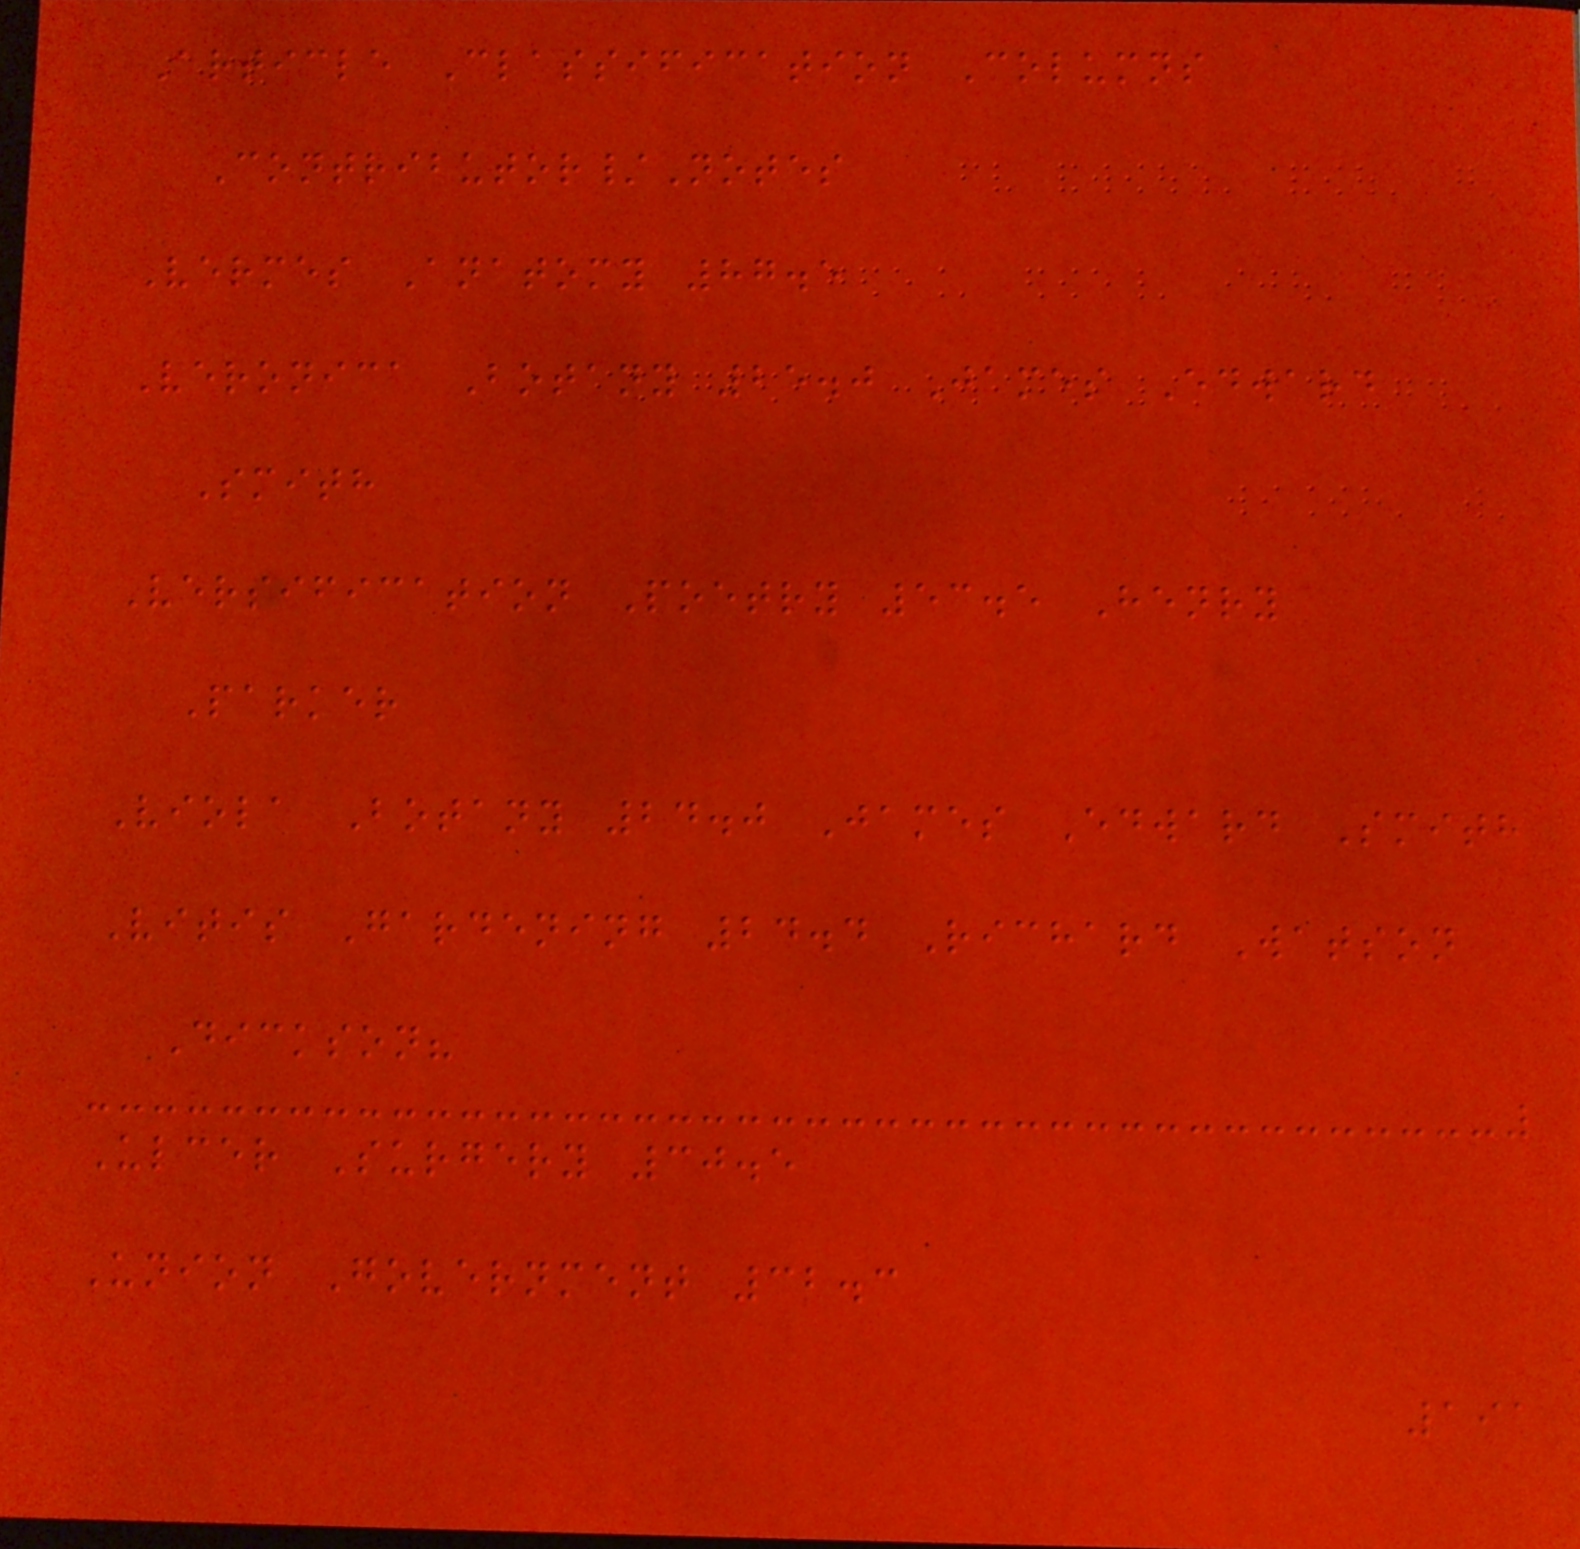Article Classification Columns
Contributor/Notes
Vermes Anatomy 87.5
Veronica Botany 25.0 James Edward
Smith
Versification Poetry 53.5 Henry
Parker
Viola Botany 24.0 James Edward Smith
Vitis Gardening 24.4 Richard Watson
Dickson?
Ulcer Surgery 30.5
Union Government 32.3
191
